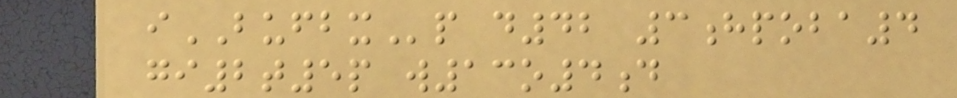iBUFBXp d42 3hpoba4
gi2t5p w13o4d
